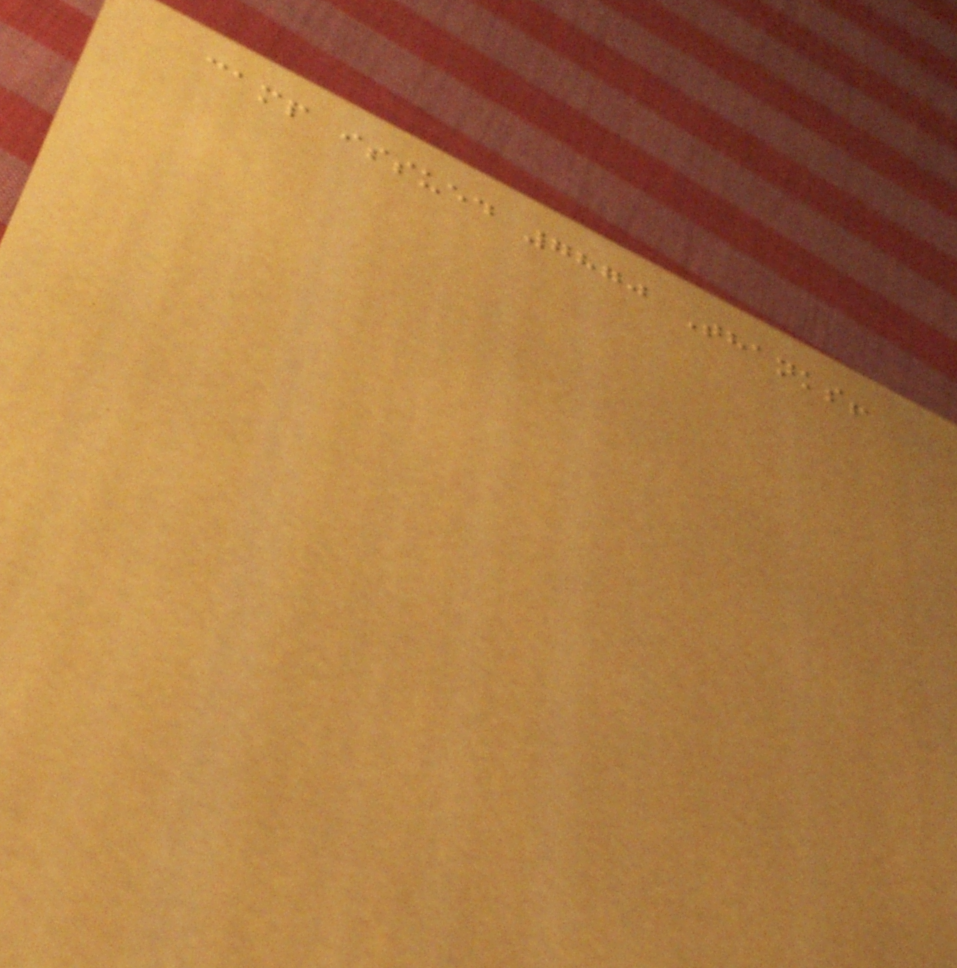camp issued 7870 Thanks!
